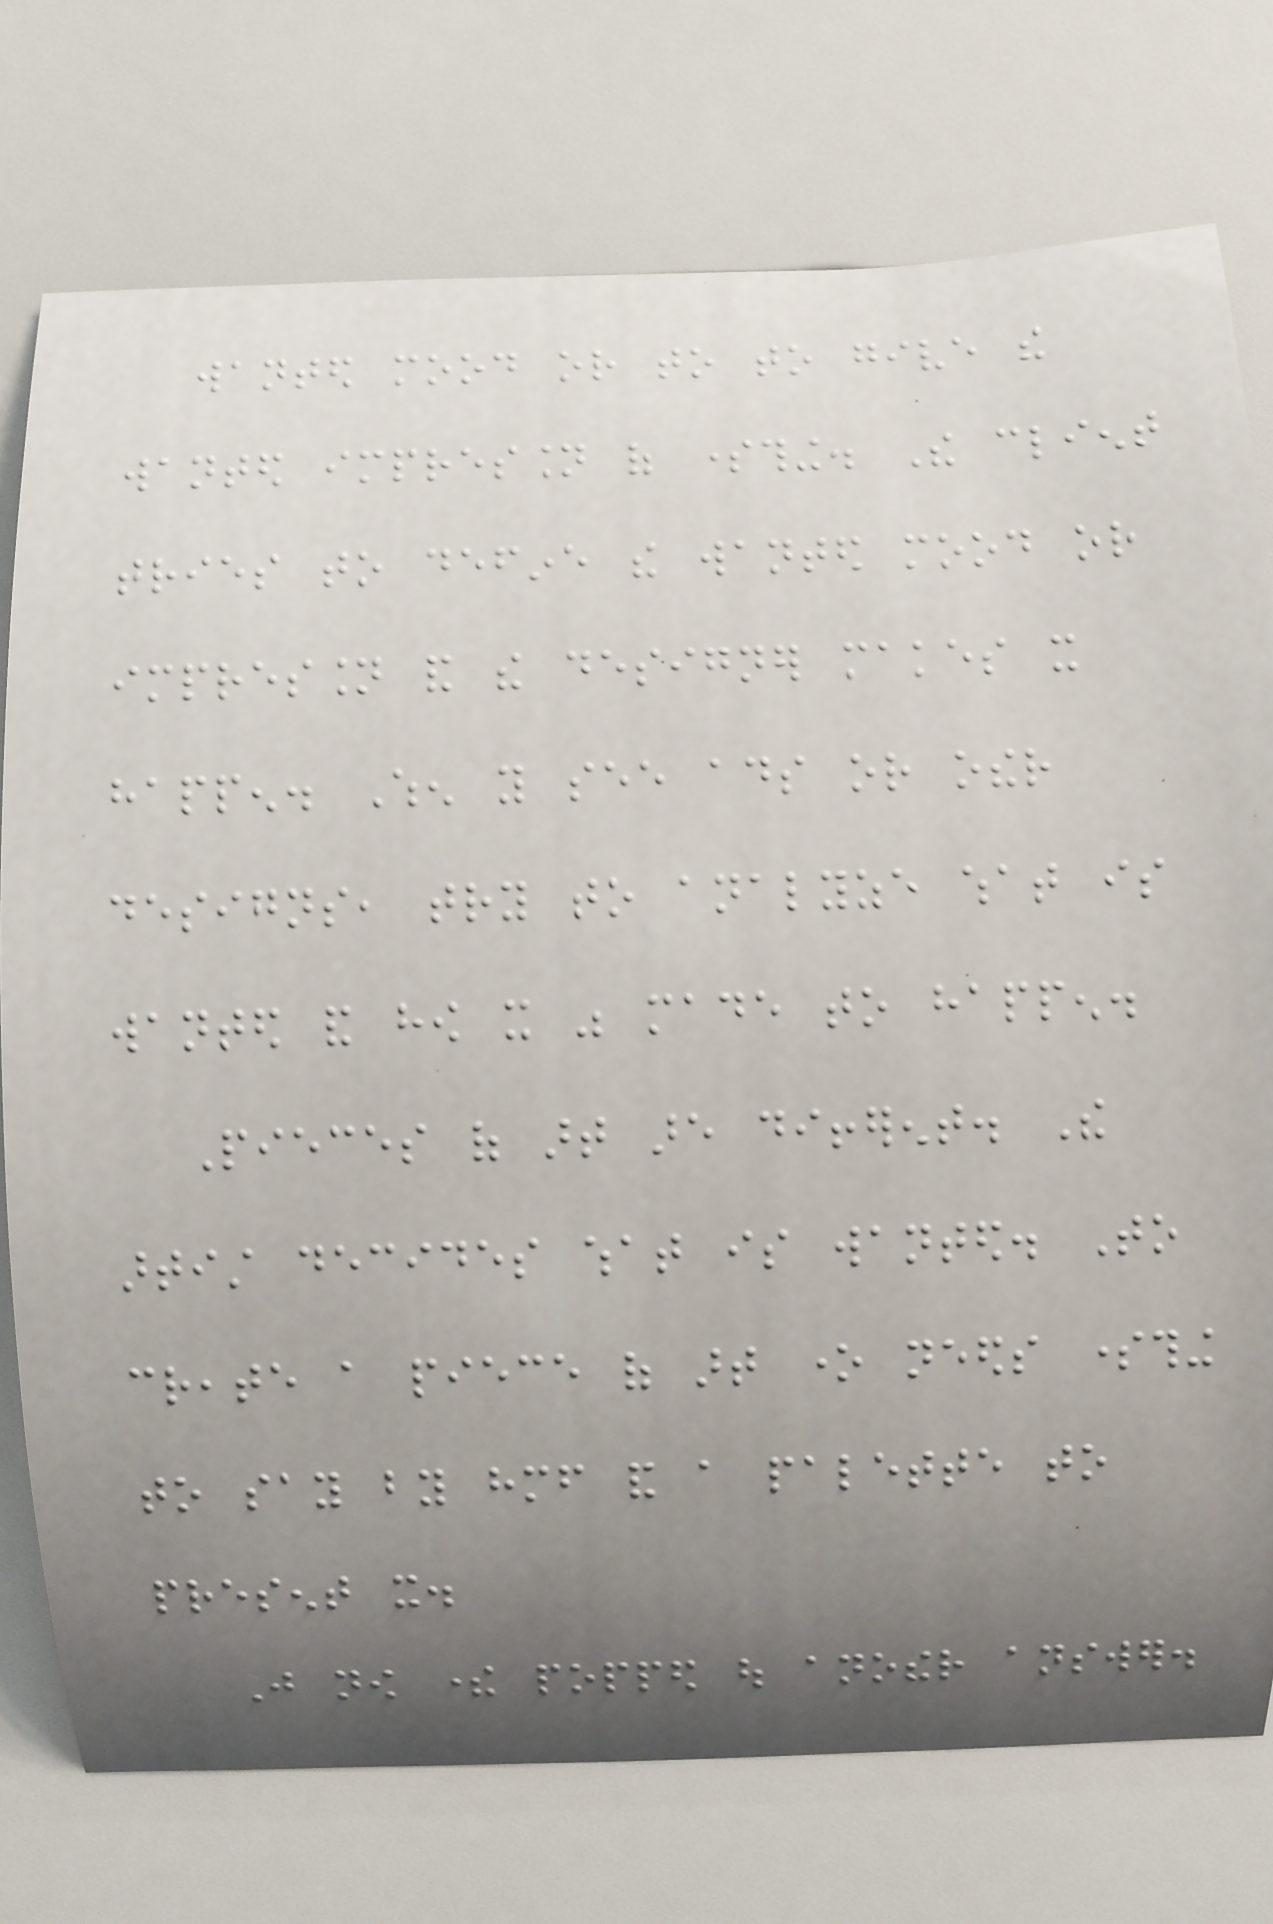wanted mood or to to give the
wanted impression of something. The client
tries to define the wanted mood or
impression and the designer makes it
happen. When you see ads or other
designs, try to analyze what is
wanted and how it was made to happen.
Pieces of art are different. The
artist decides what is wanted. To
create a piece of art one needs something
to say by himself and a palette to
present it.
Just now there popped out another answer.
